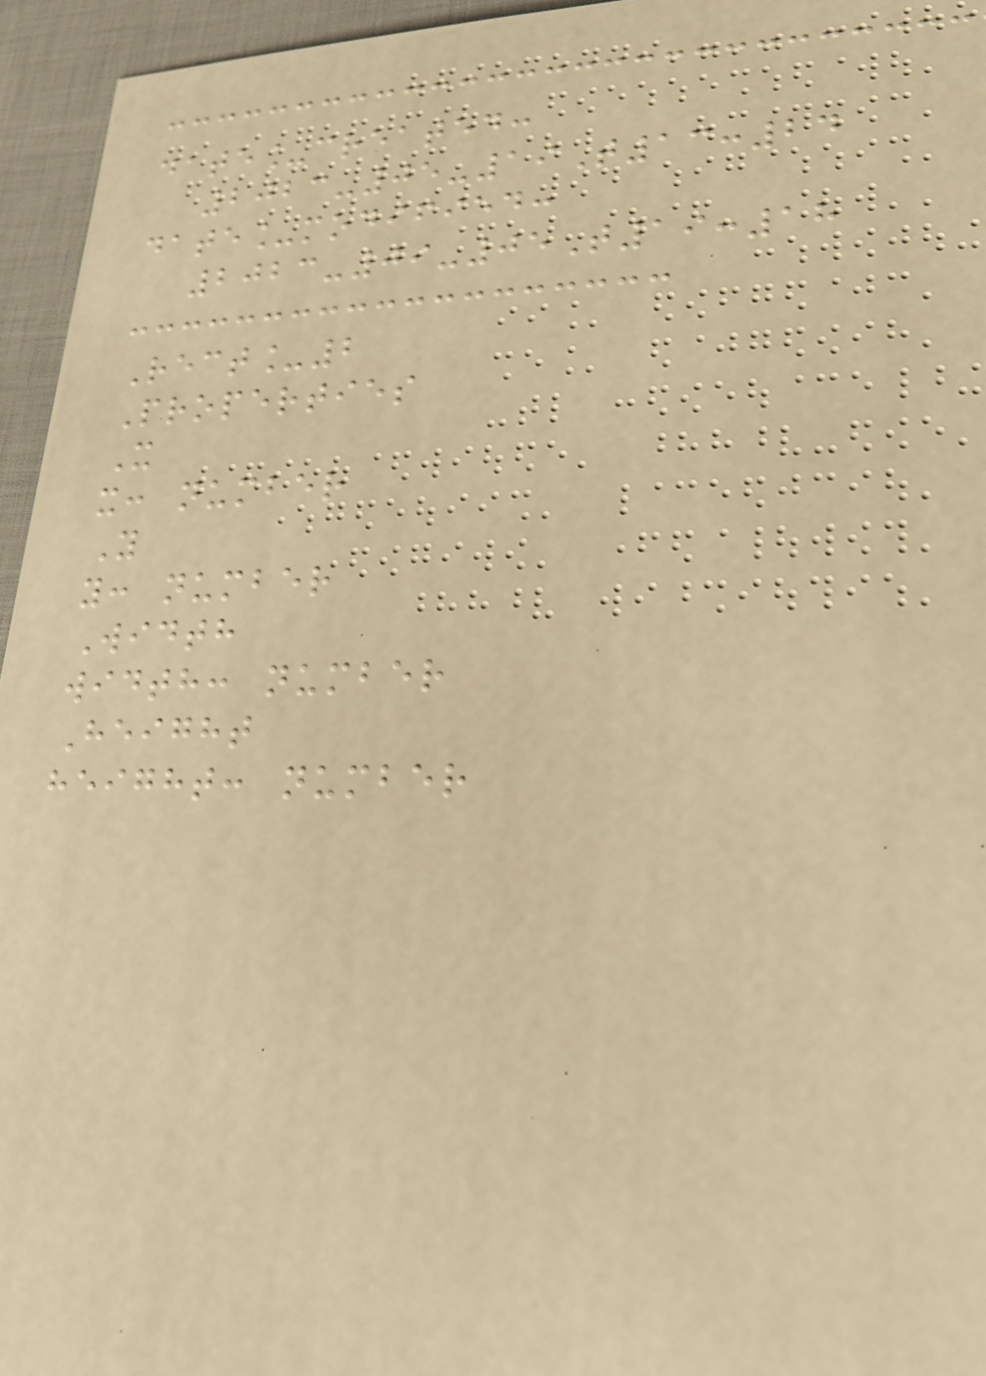date_created:
2023-05-19T13:24
date_modified:
2023-09-05T19:18
Rect_2
Properties
X
x: number
Y
y: number
Width
width: number
Height
height: number
